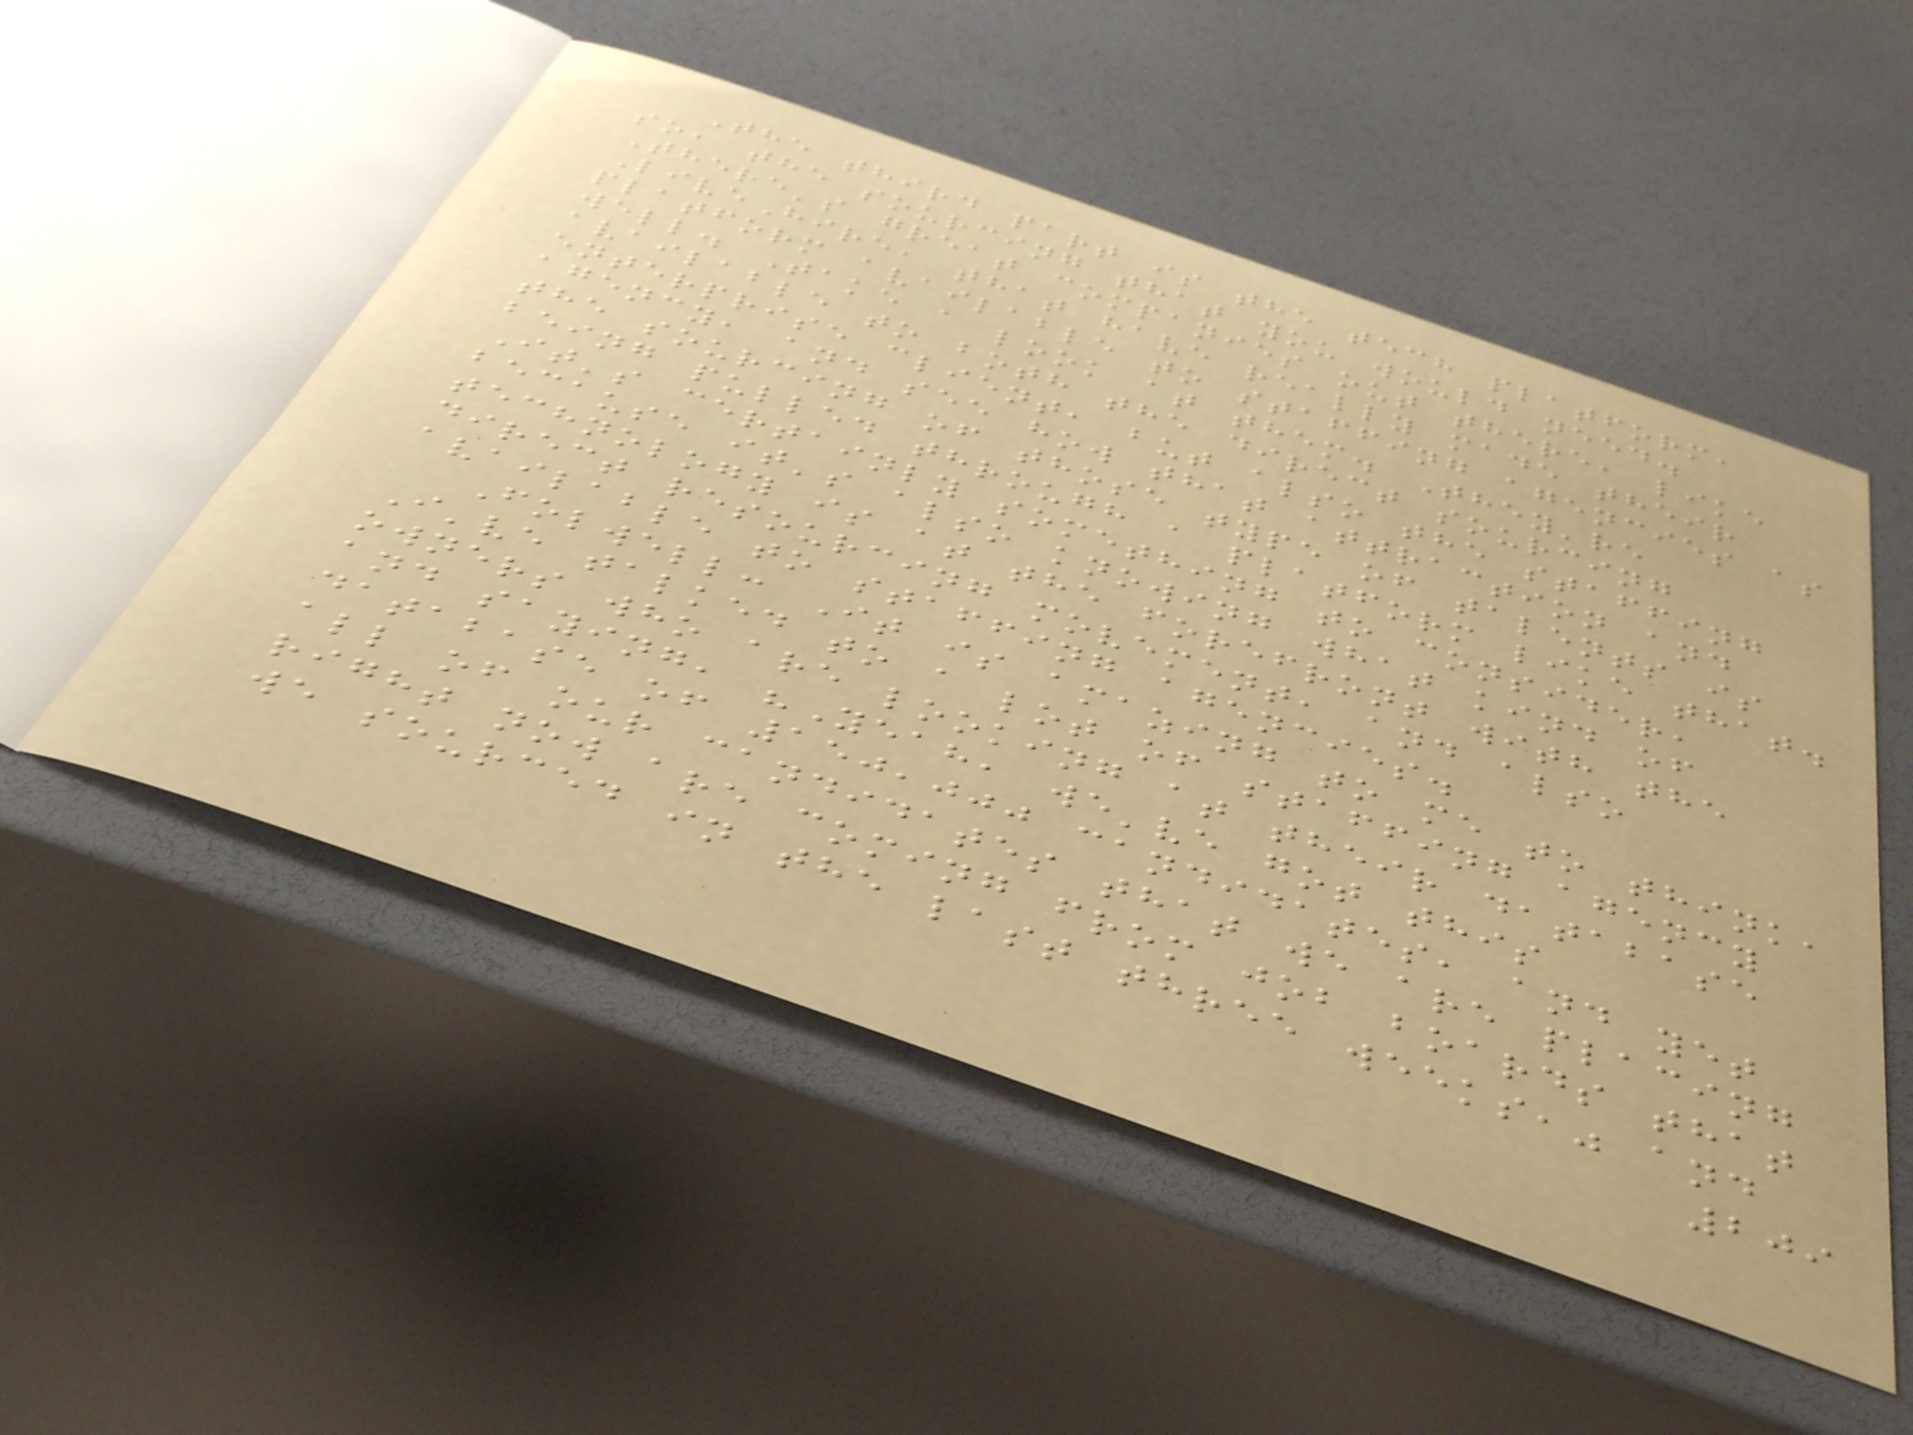The third part is the tech platform,
so, the sourcing that you would need.
There's great companies out there, like
LiveHire, that have really made their
platform available to staffing agencies as
well. Take a look at them. They're
available to both the direct sourcing
enterprise client, but also the staffing
agency, and see how that attraction and
the sourcing of those type of talents is
being pulled through a platform like that.
It's certainly something to consider,
because it's also knowing what kind of
technology is at the forefront with the
direct resourcing movement, and also
available to staffing agencies.
Folwell: It is amazing to me to think,
I've talked to a lot of staffing agency
owners who are looking at their database
and saying, "Yeah, we've got this
database of 150,000 candidates, and yet
all of our candidates that we are placing
right now are coming from job boards that
we sourced in the last three weeks," and
209
